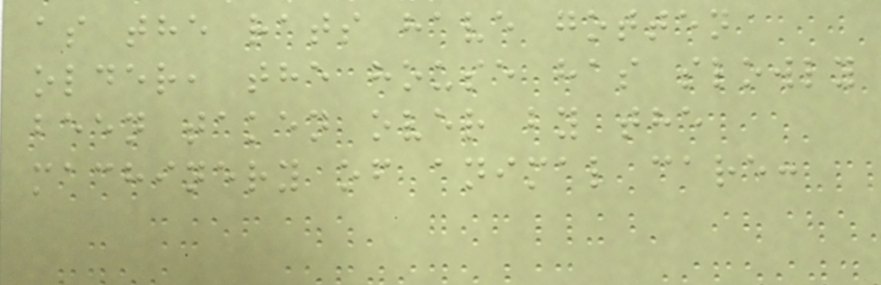as the rats have gotten
older, the house has slowly
been taken over by the
machinery of animal care:
